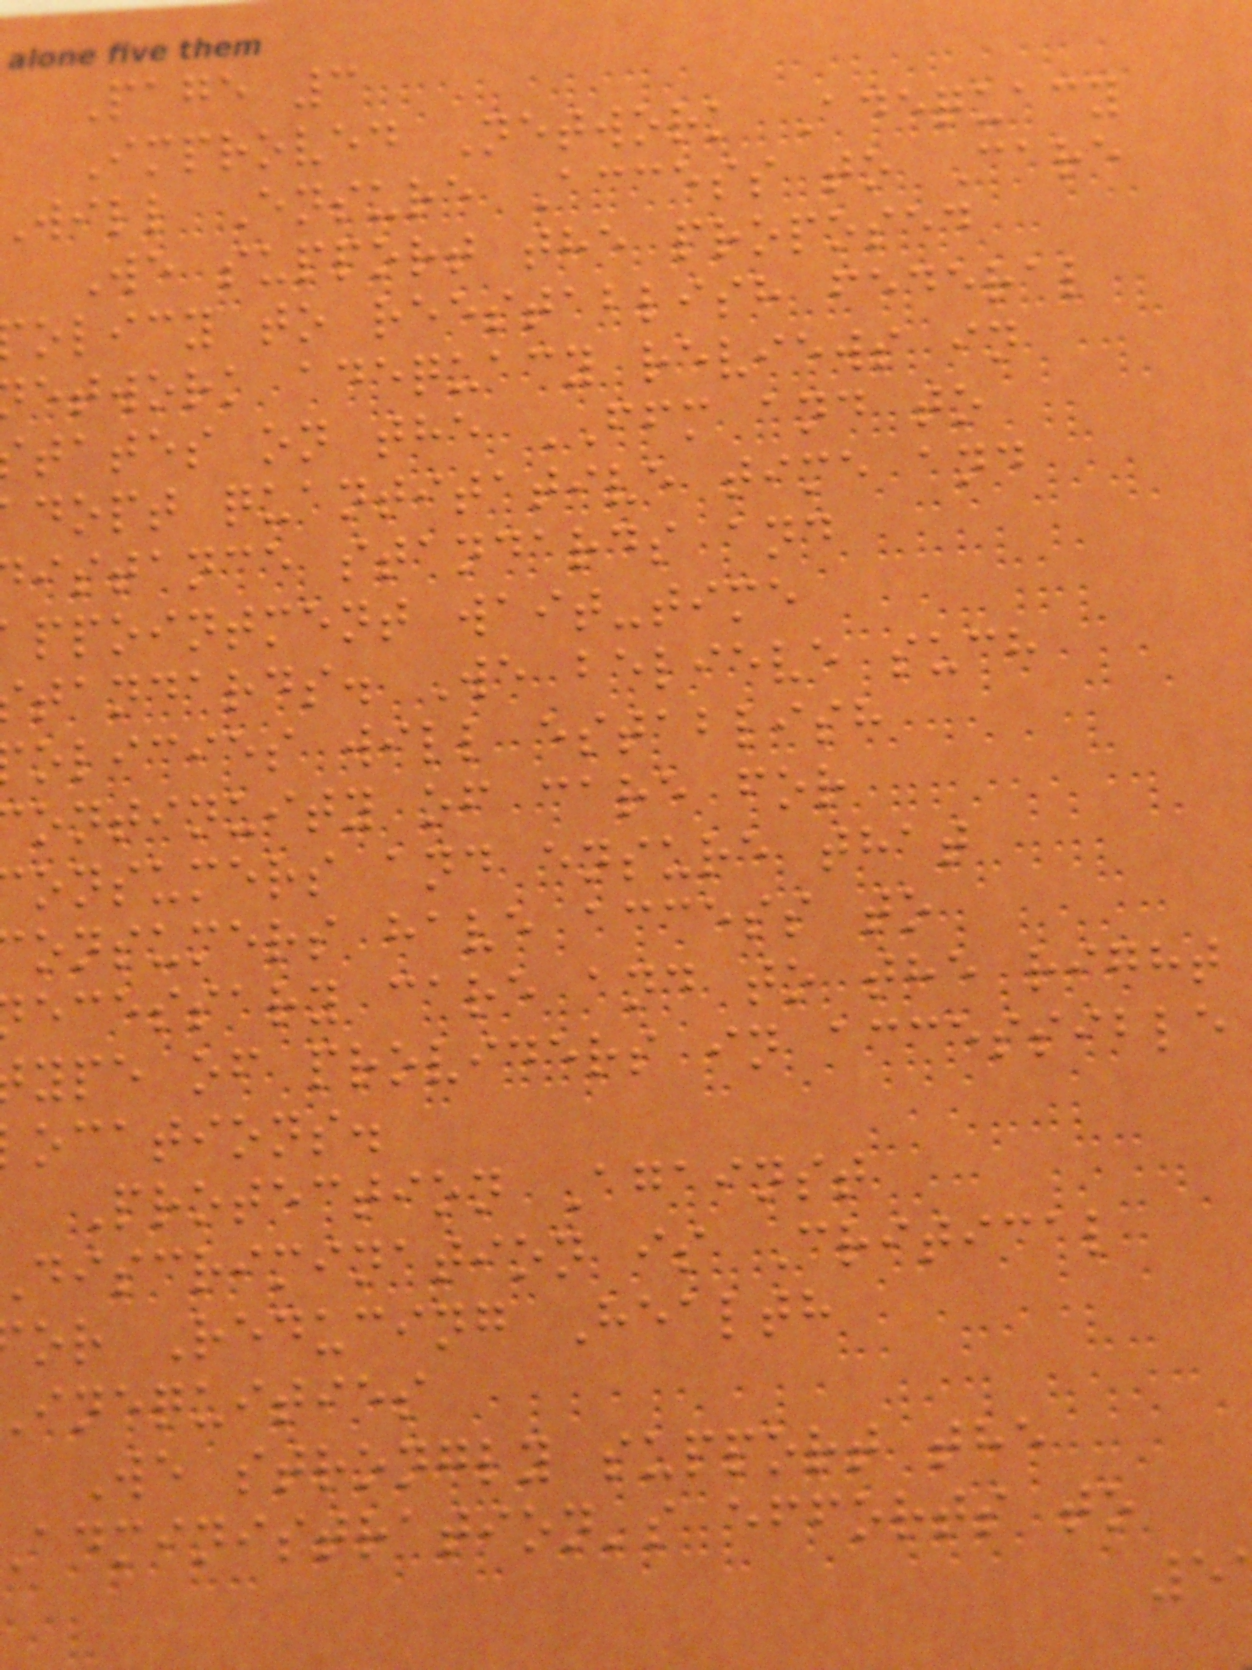Page 3
Improved Network Adequacy
will Ensure Access to Care
We support the proposed
olicy to reestablish federal
etwork adequacy reviews in
tates on the FFM and to
dopt quantitative time and
istance standards and
ppointment wait-time
tandards. We believe such
olicies will establish
ontinuity of care for
onsumers and ensure that
onsumers have access to
ecessary care and to the right
ype of providers in accessible
ocations.
Protection Against
discrimination is Critical
or Reducing Health
inequities
We strongly support the
administration's efforts to
